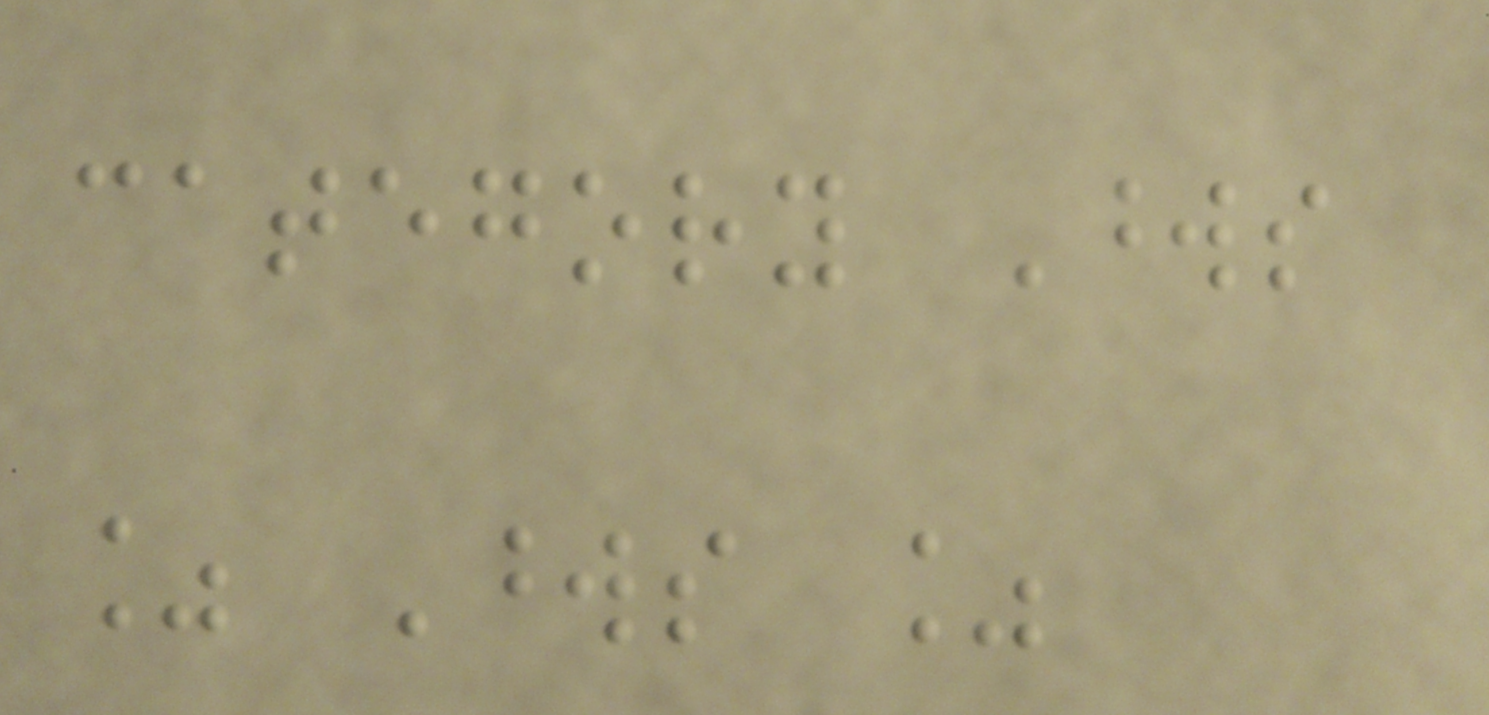category Words
% Words %
